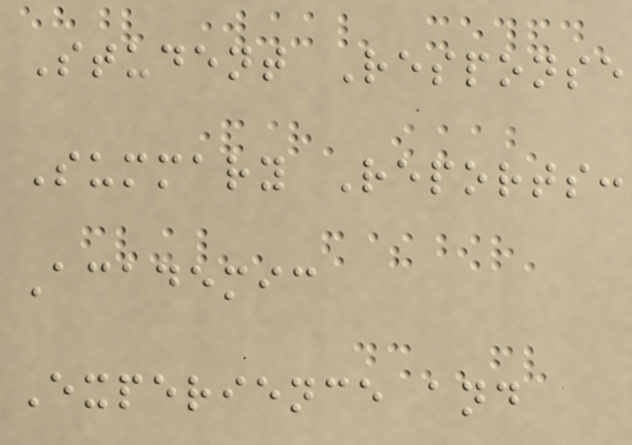Student Response
Summary Reports:
Academic
Experience and
